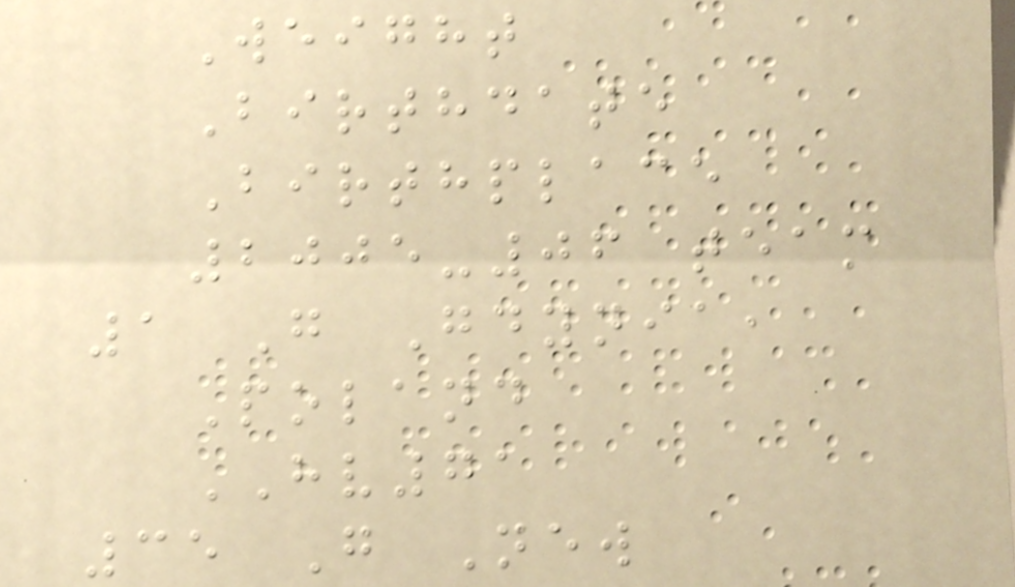Weight
Birthdate
Birthplace
2005-06 team
1 G Gdynia,
Poland
HV71
35 G New
